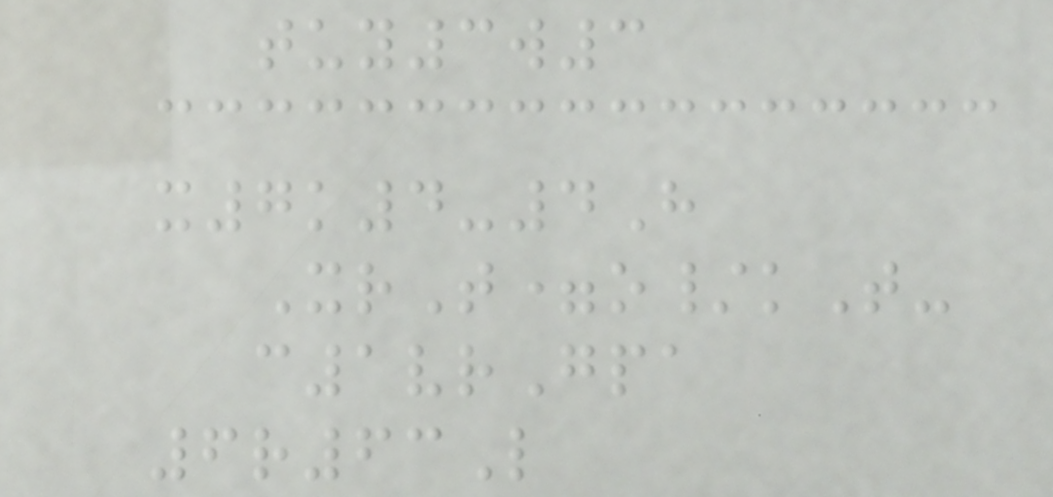tuy3w3
x7k4-4H
XrT=o/kT-
c1vrGpa
6r63L
